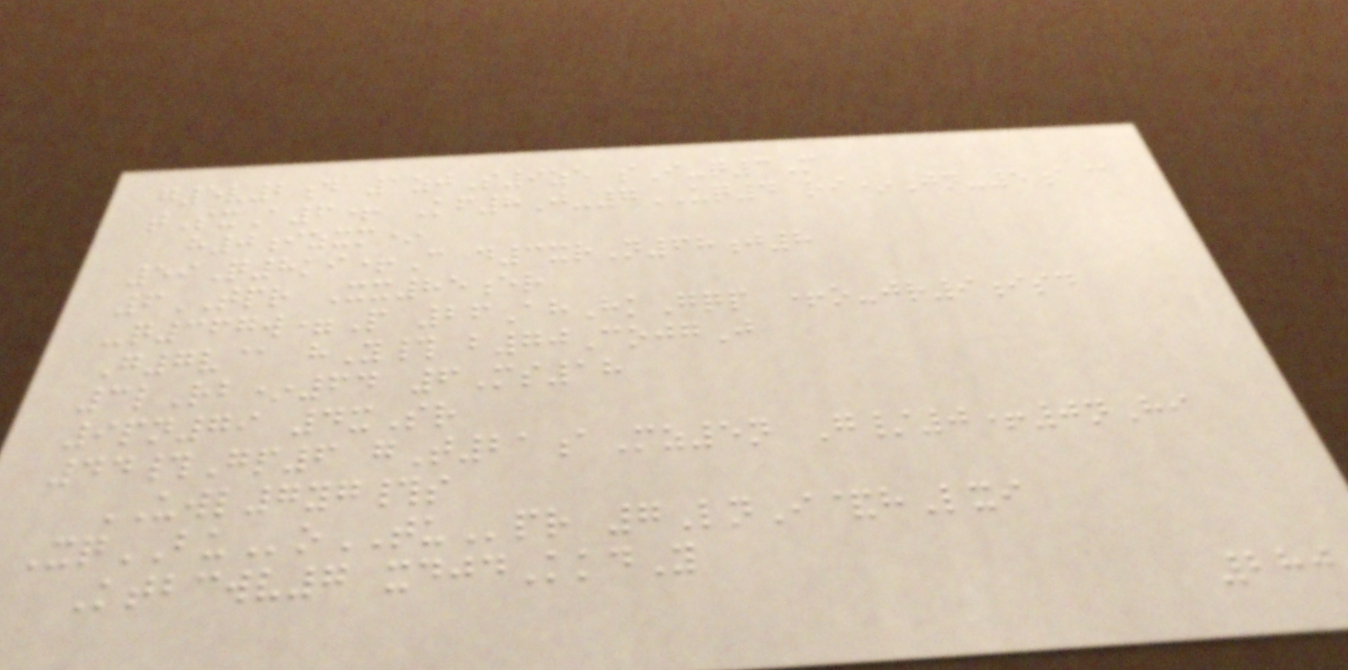g5v2d 1zjS9ze sI-q3M
tSxA6+ Kf8J-7UQ4 ri*Jn-5a@
h0izxm*
59Q8ki+C d3xrN68j8
6TPR Xx85er
-q367w=P 26AhHkGqp +o-jr9isd
G7v@ hY# b70CojgJ
3lRb*64 6Ms18
9pn79 4xSr
44#Gp6 gT21aMz5n G/0+0nHi
UWL7yg#s
XqBUoTUpr 7LnI&hLxi
Ktbcwv7 xdjdKkdY
280
